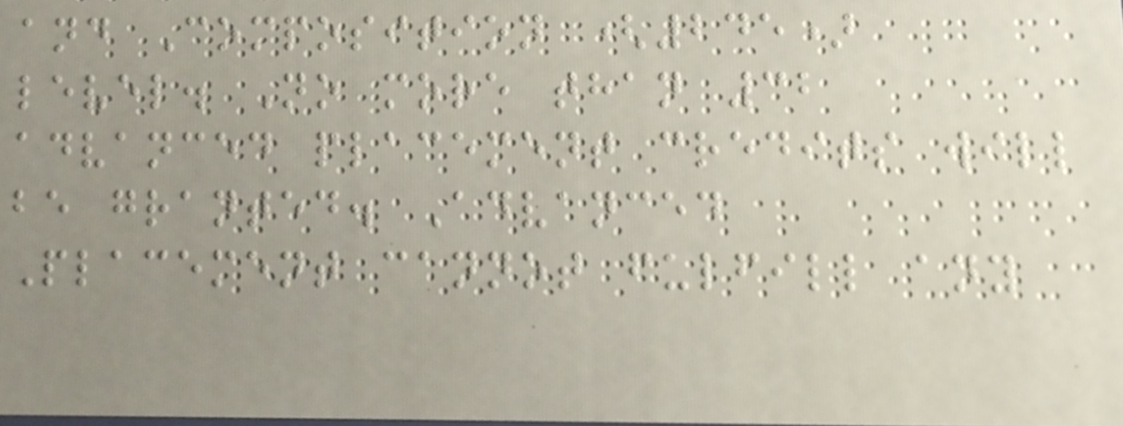and Composition (245)
level. No more than 32
advanced placement credits will
be granted. Advanced
Placement cannot fulfill any
